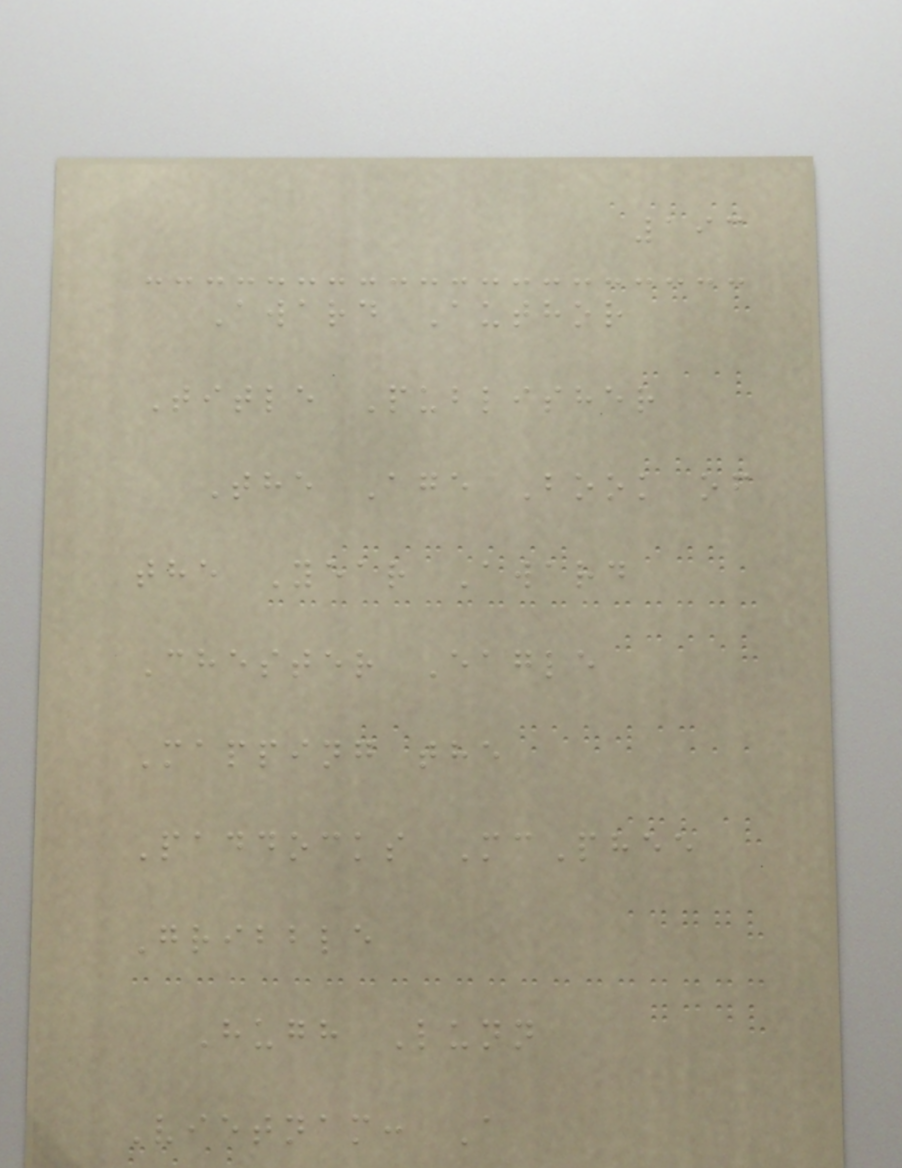193
Award Author
Title Publisher
The Age Book of
the Year Award
Chester Eagle
Mapping the
Paddocks McPhee
Gribble
Hugh Lunn
Vietnam: A
